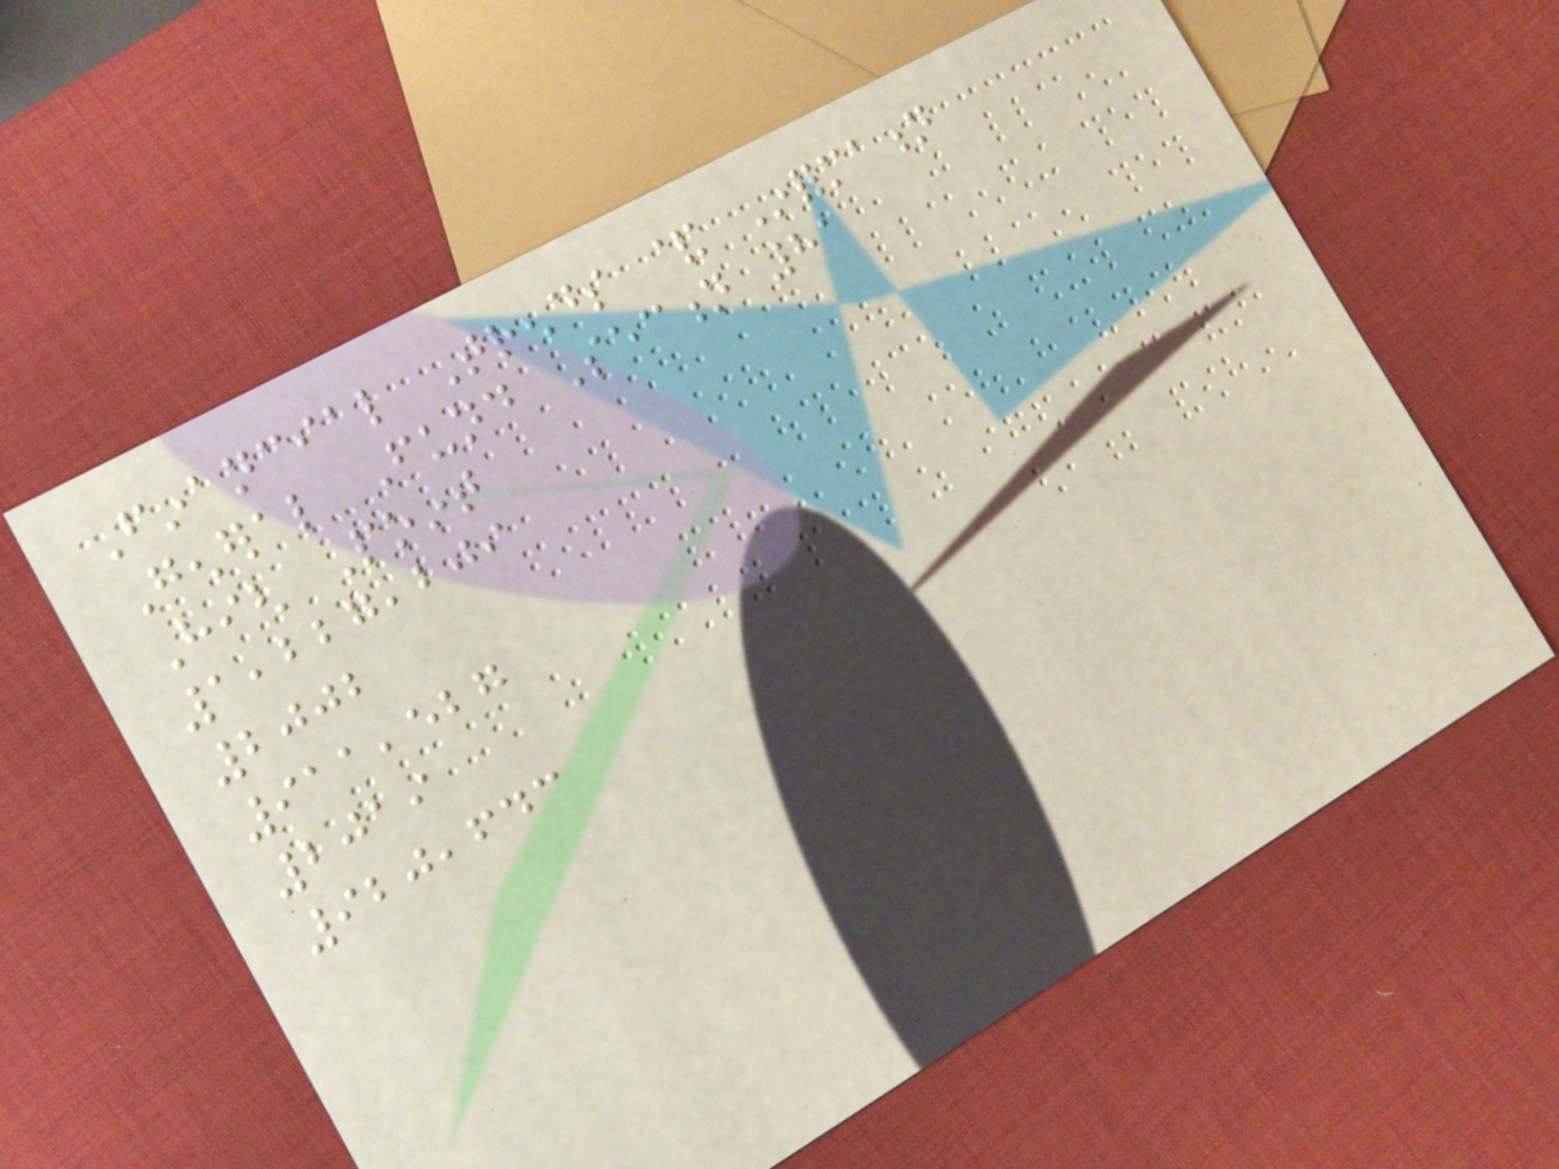Financial Trends & Information
General Fund Section 81
High Point
1,227,209
2002
911,527
2019
920,643
